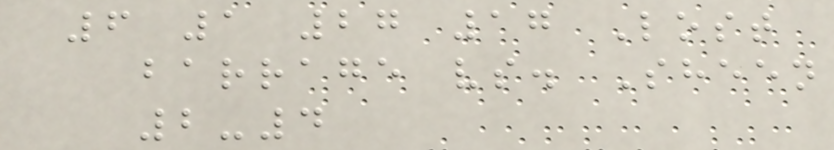6 1 27 17 Lost
barrage vs. Sheen
2-4
